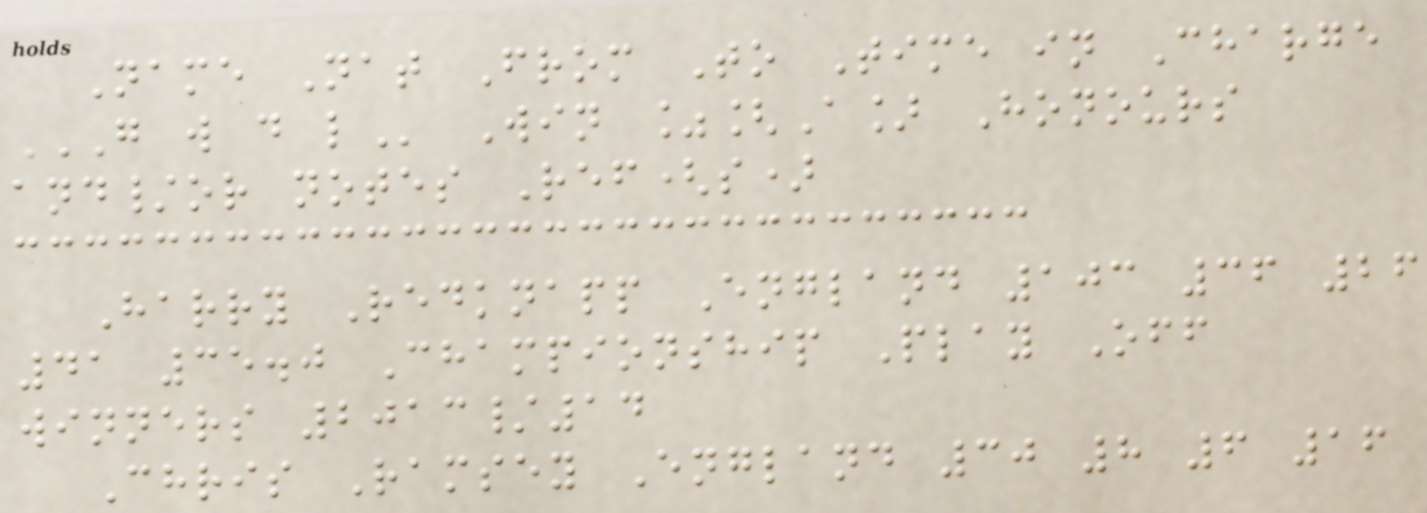Name Nat From To Time in Charge
G W D L Win %[A] Honours
and/or notes Ref(s)
Harry Redknapp England 103 36 26
41 35.0 Championship Play Off
winners 2013/14
Chris Ramsey England 30 8 6 16
